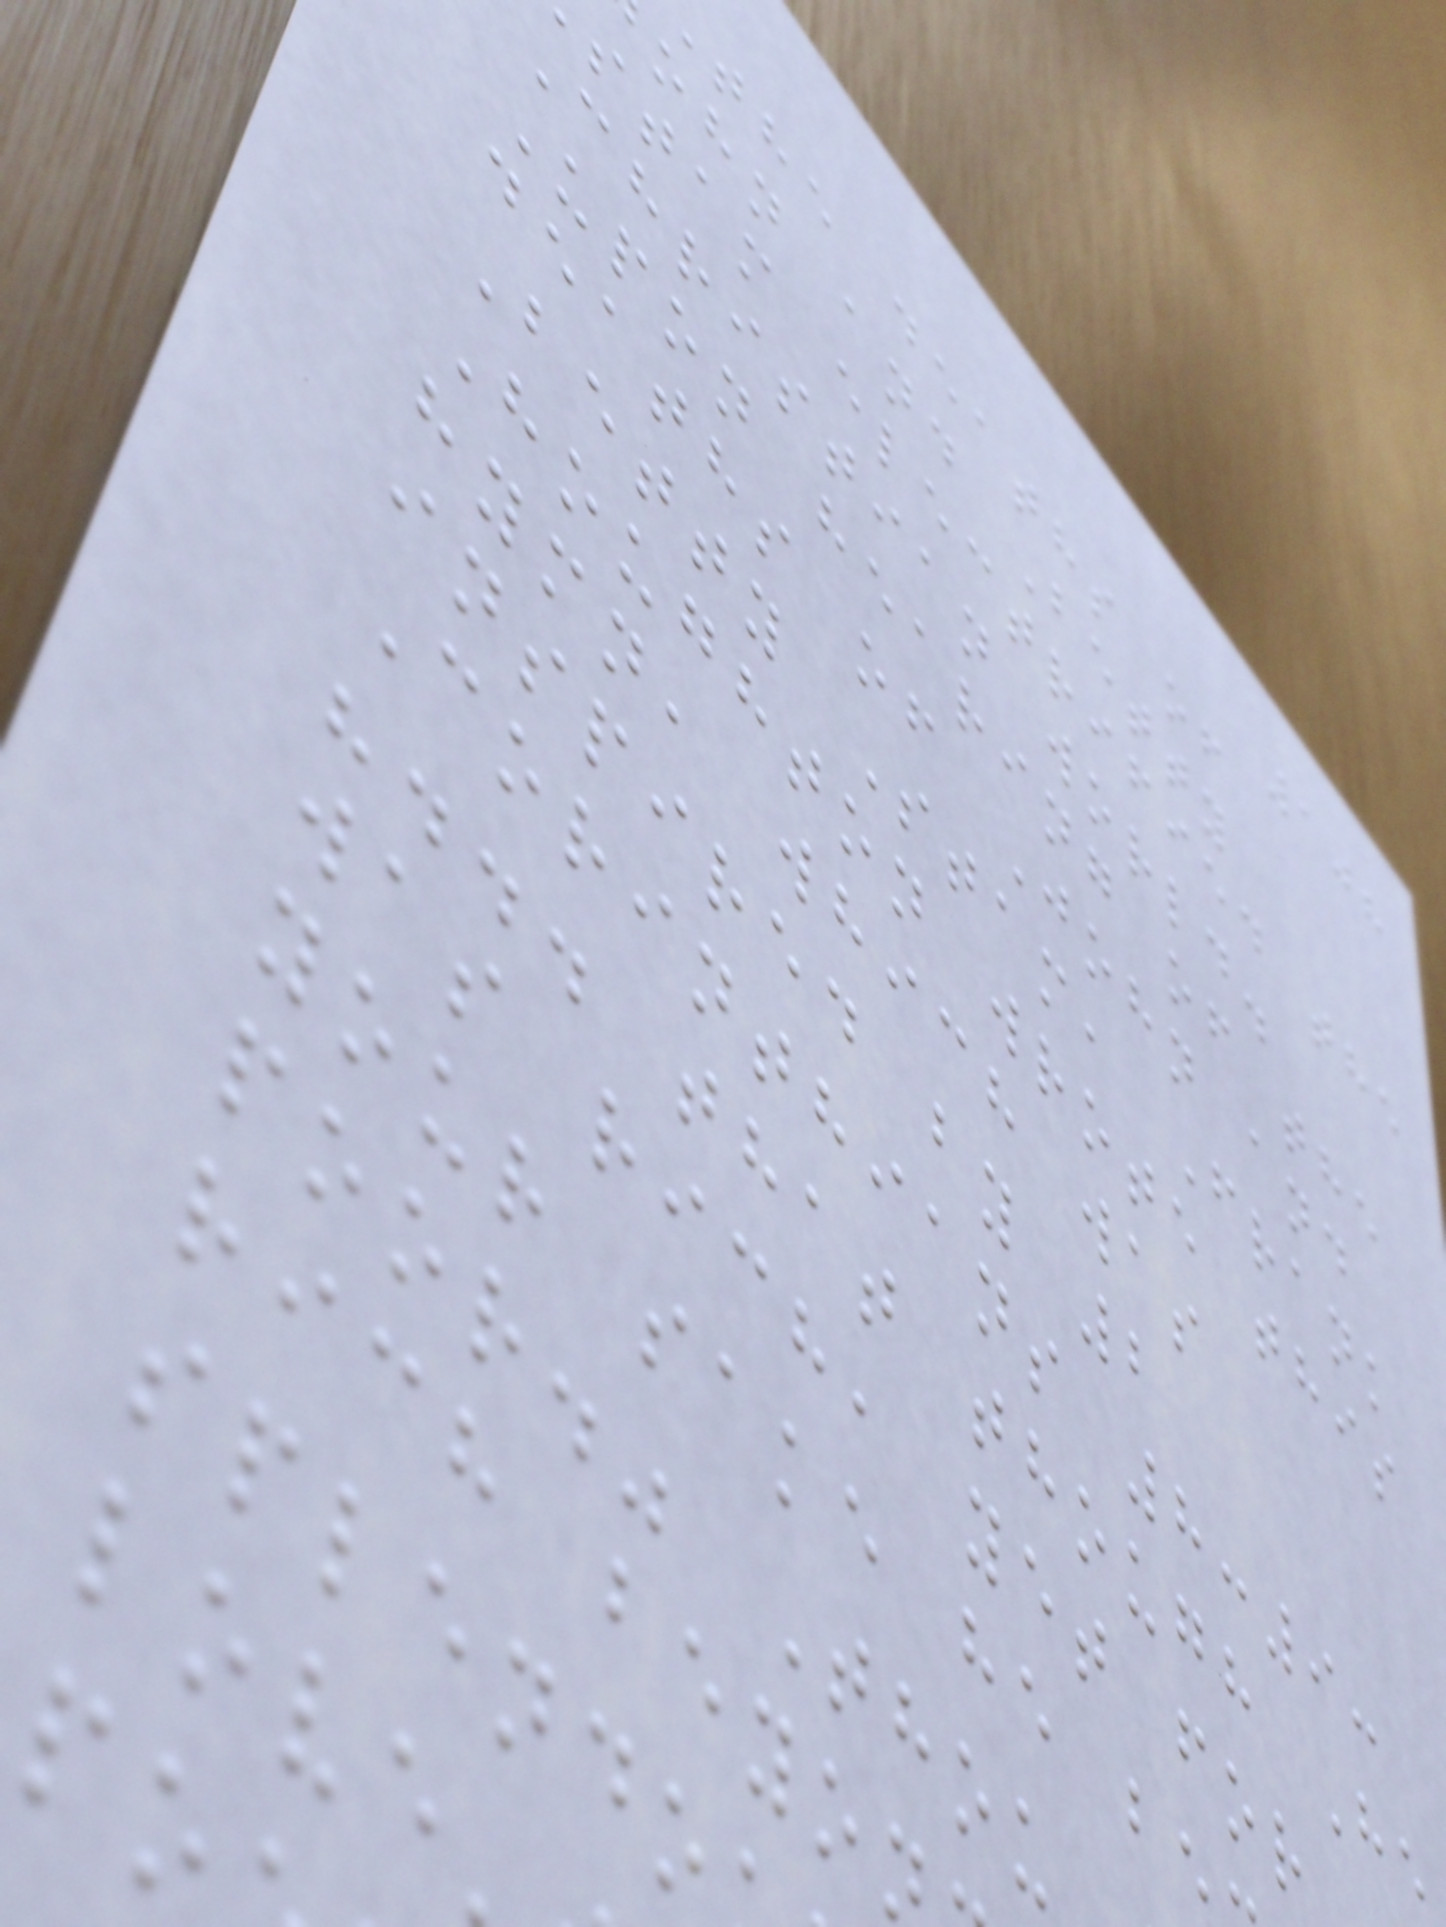108
the deaths of
ohn and Betty
stam electrified the
Christian world.
Upon hearing of the
deaths of John and
Betty Stam, Frank
Houghton wrote this
hymn, which was
inspired by 2
Corinthians 8:9:
"... that though He
was rich, yet for
your sake he b
poor." Thou
rich beyo
splendo
